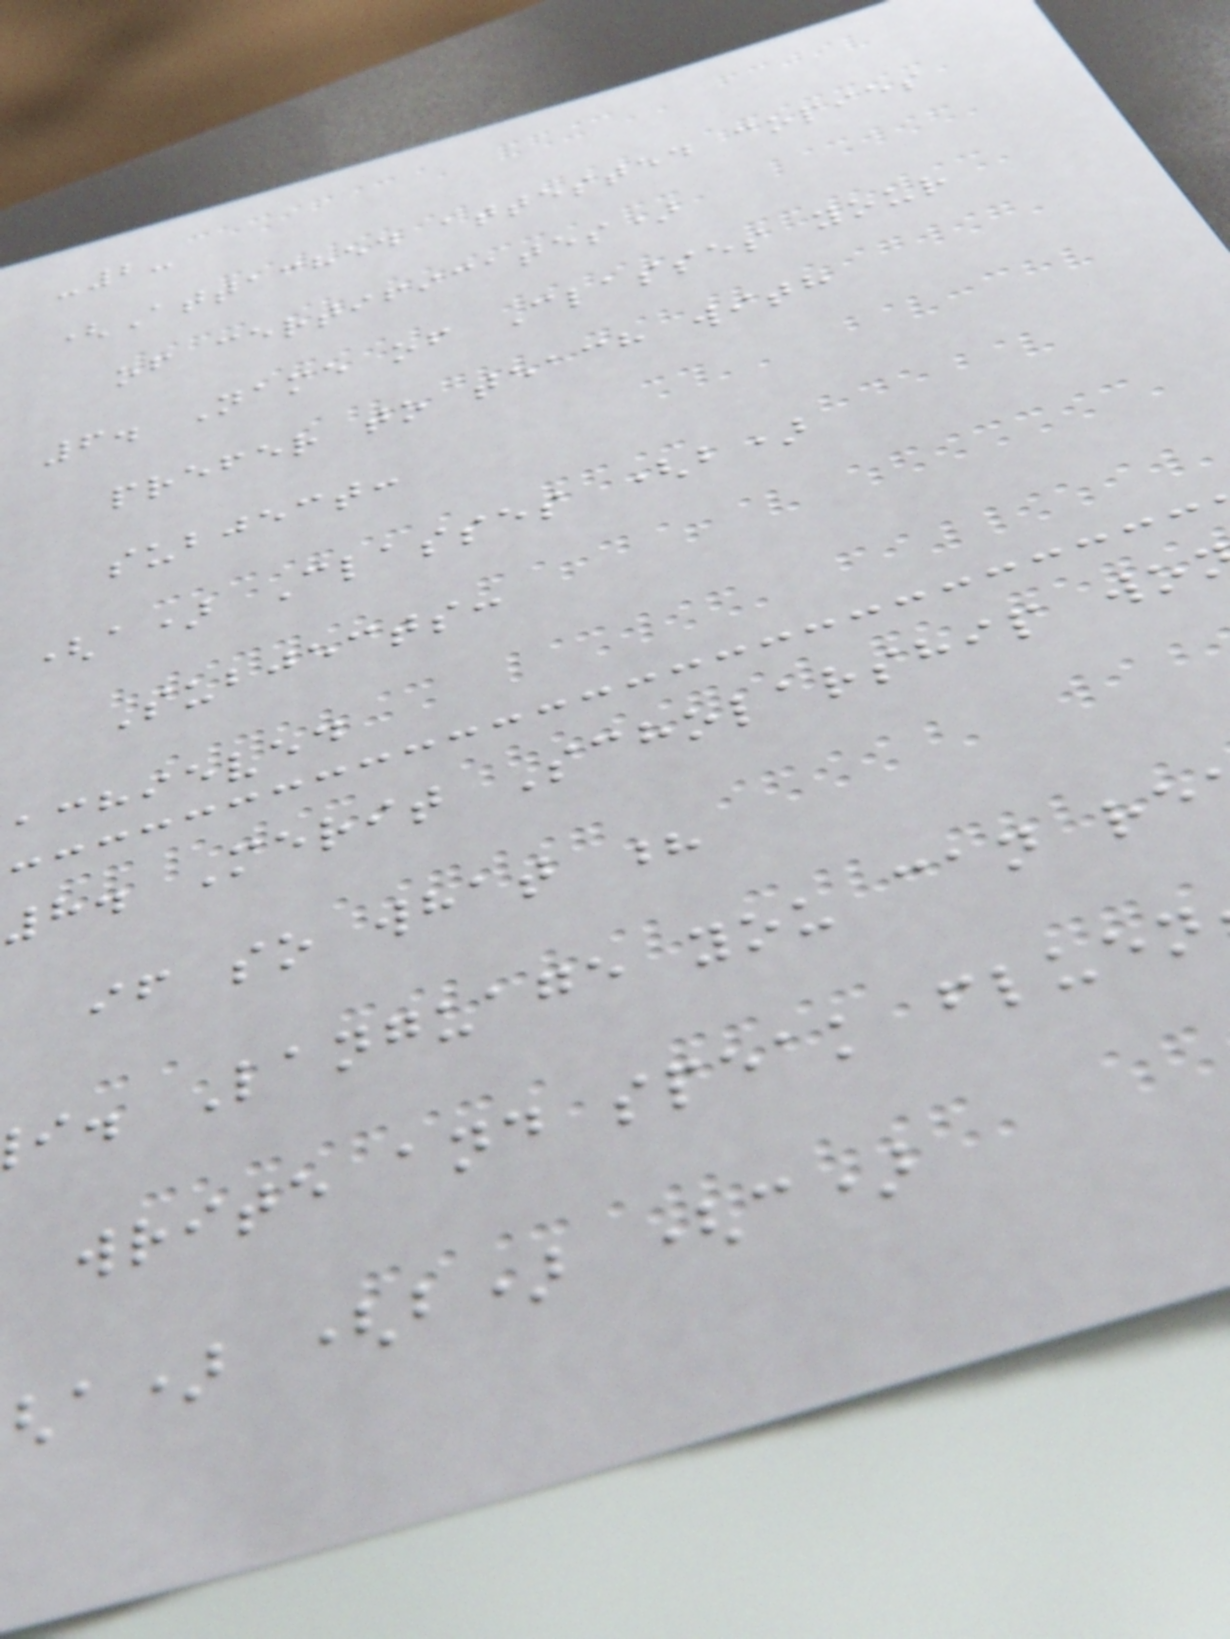-2-
(Attached attested copies
of certificates)
6. Name of Classes your
prefer to teach with
subject:
(a) Classes (b)
Subjects:
achieved
8. Merit Scholarship wo
if so what ?
i. Language you can re
write and speak fluen
a) (b) (c)
